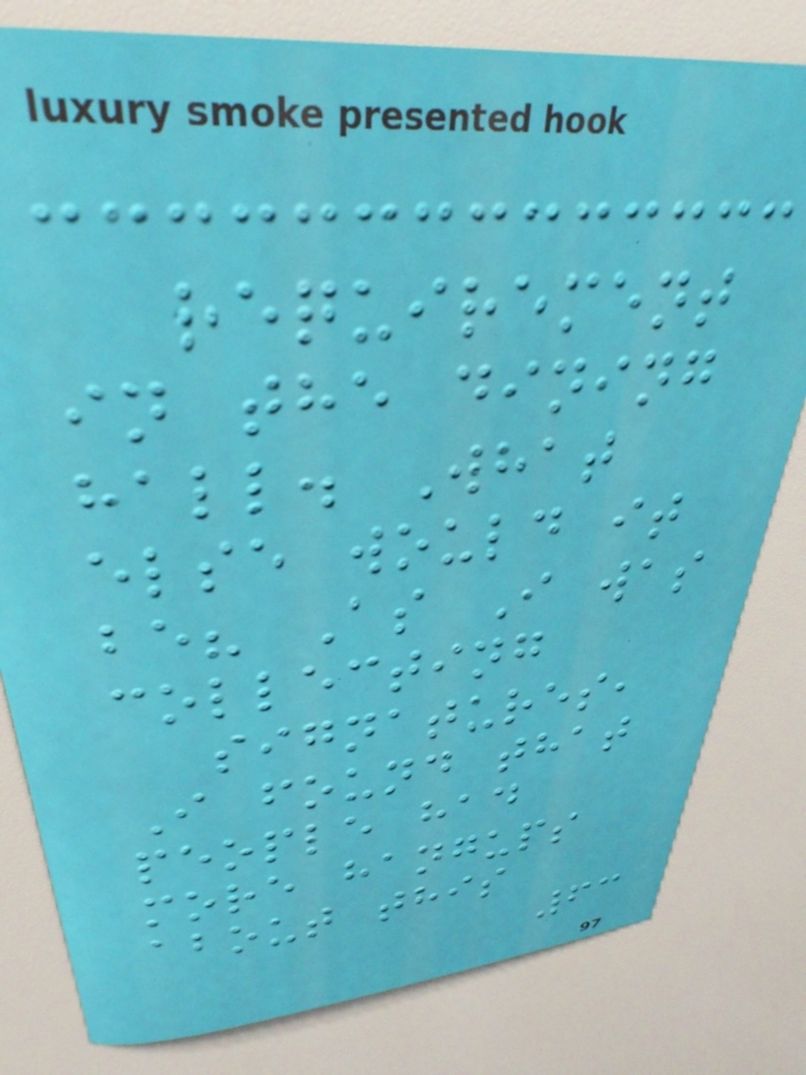requirement
in the dining
hall. What
else would it
be? As I was
collecting
signatures,
I found that
people had
more hangups
about this
63
